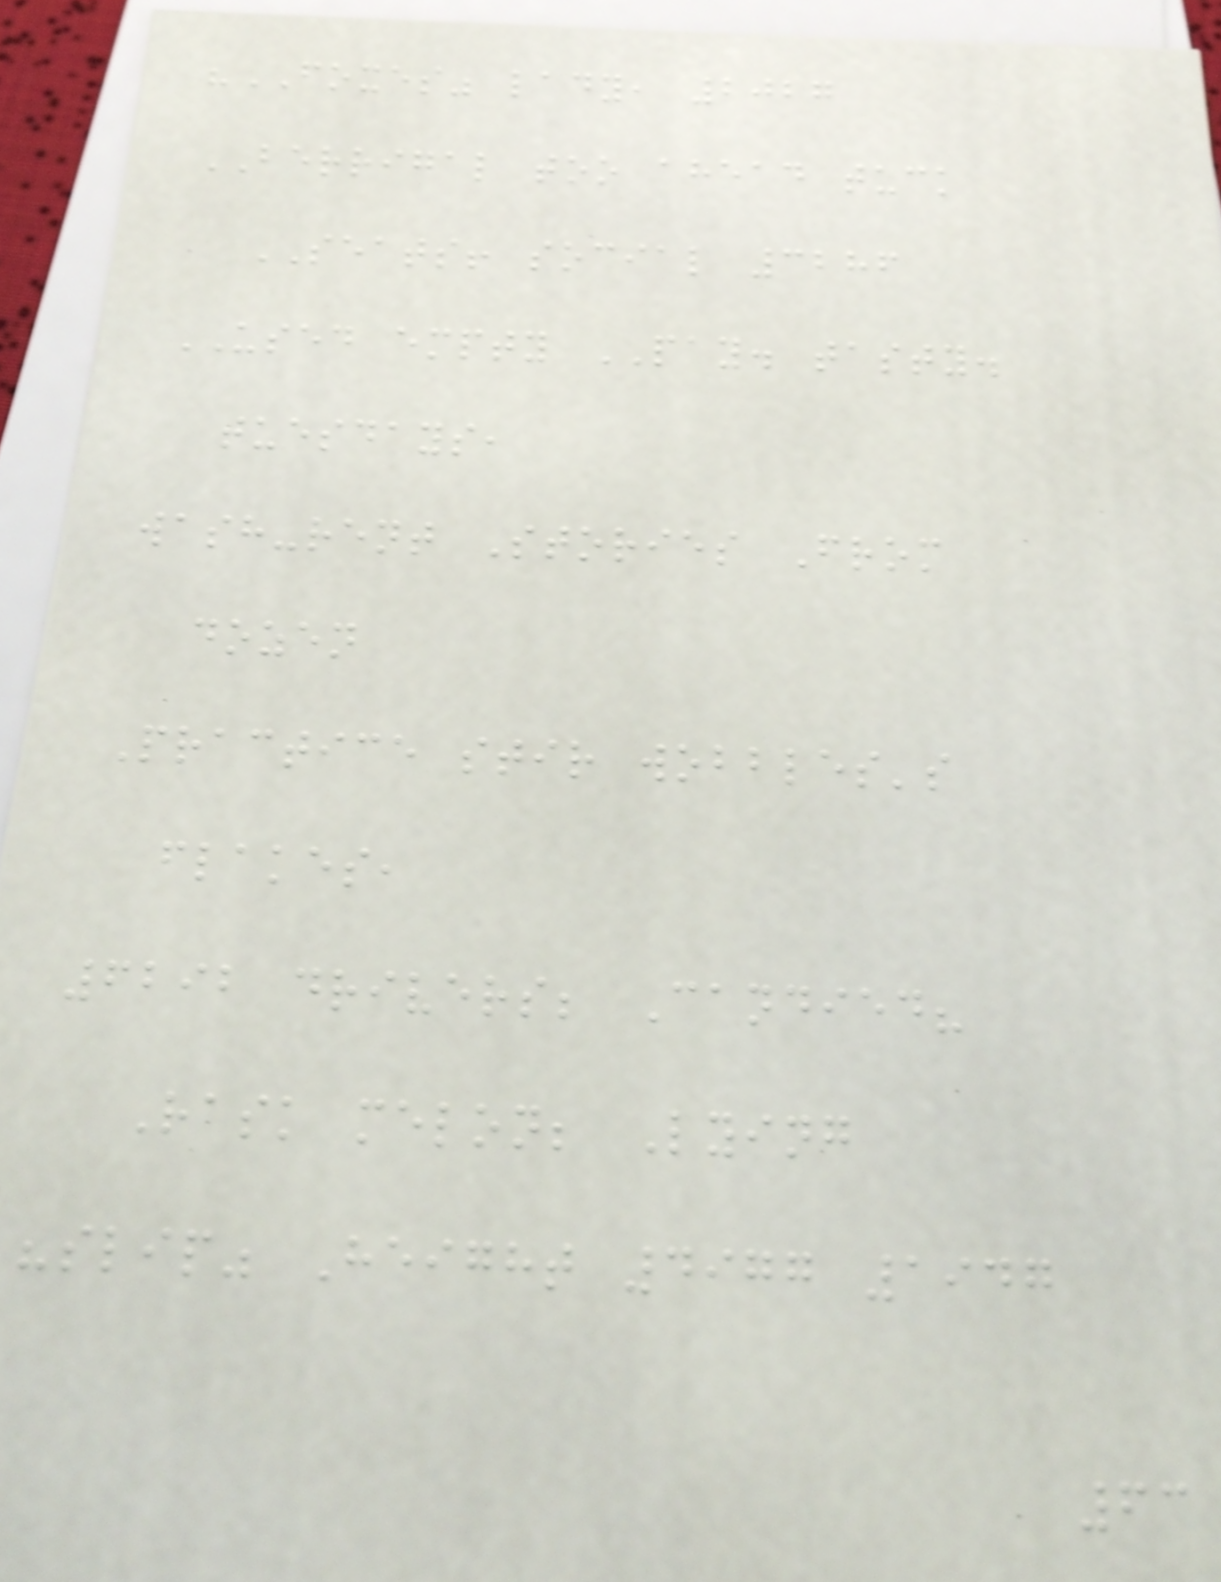"FOXES" lady, 2027
BERRIGAL too ahead tuck
SEATS! social 3286
USED empty PAY. tasty.
tuesdays,
wash-rent Stories From
dozen
Practice stir wobbles's
flakes,
6292 drivers; Candied?
Rask melon; Lying
"slip" Height 4977 1947
63
